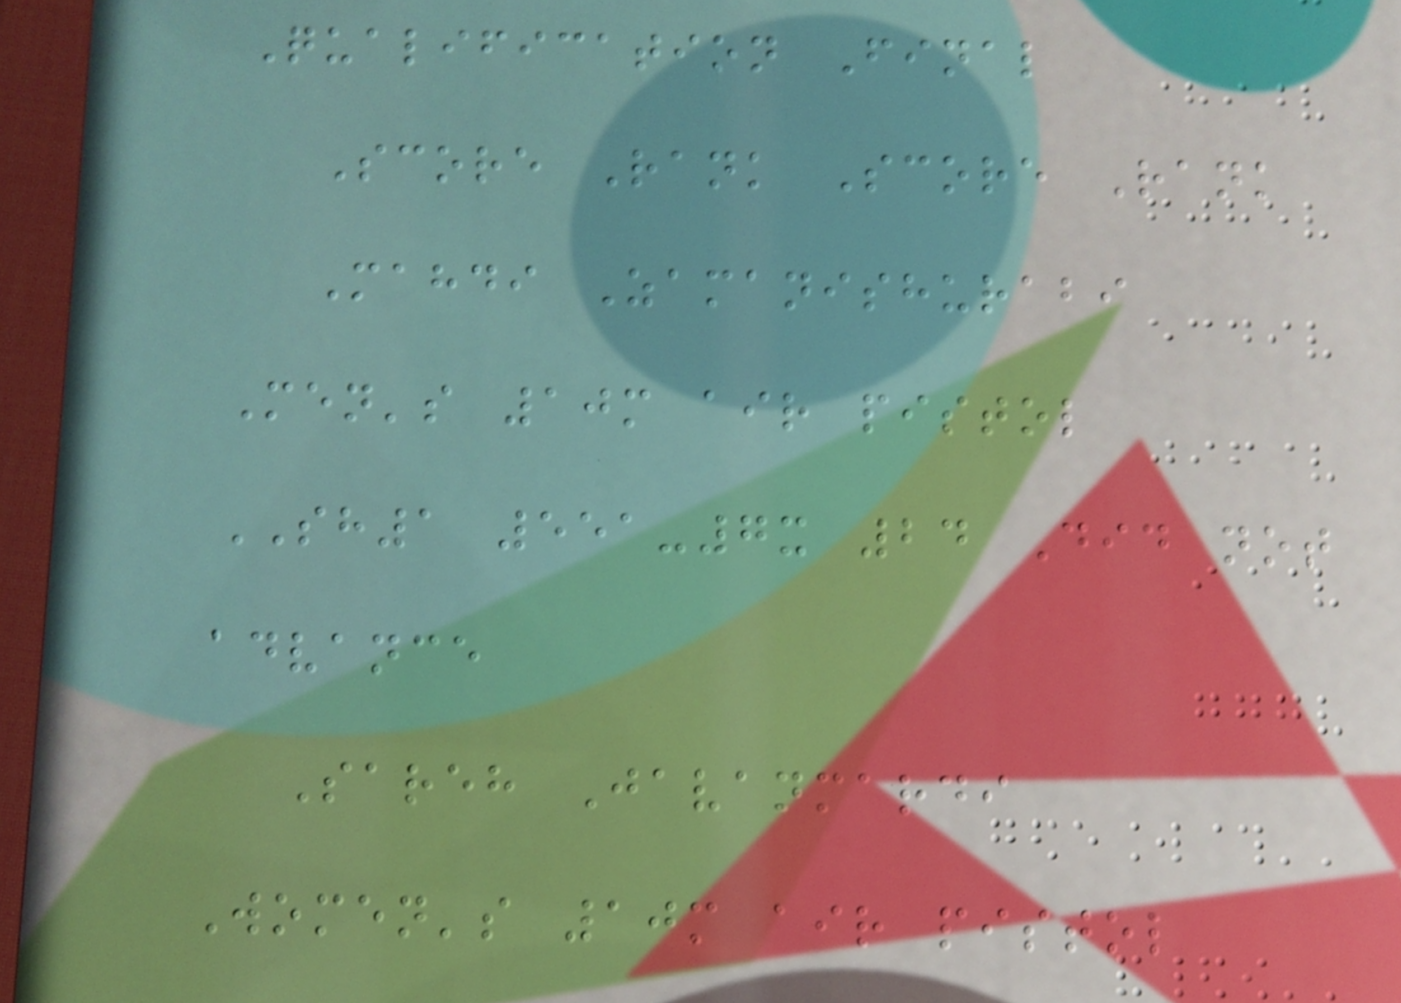Qualification Final
Score Rank Score Rank
Mahdi Zamanishurabi
Men's 10m air pistol
SH1 551-7x 24 Did not
advance
Sareh Javanmardi
Women's 10m air pistol
